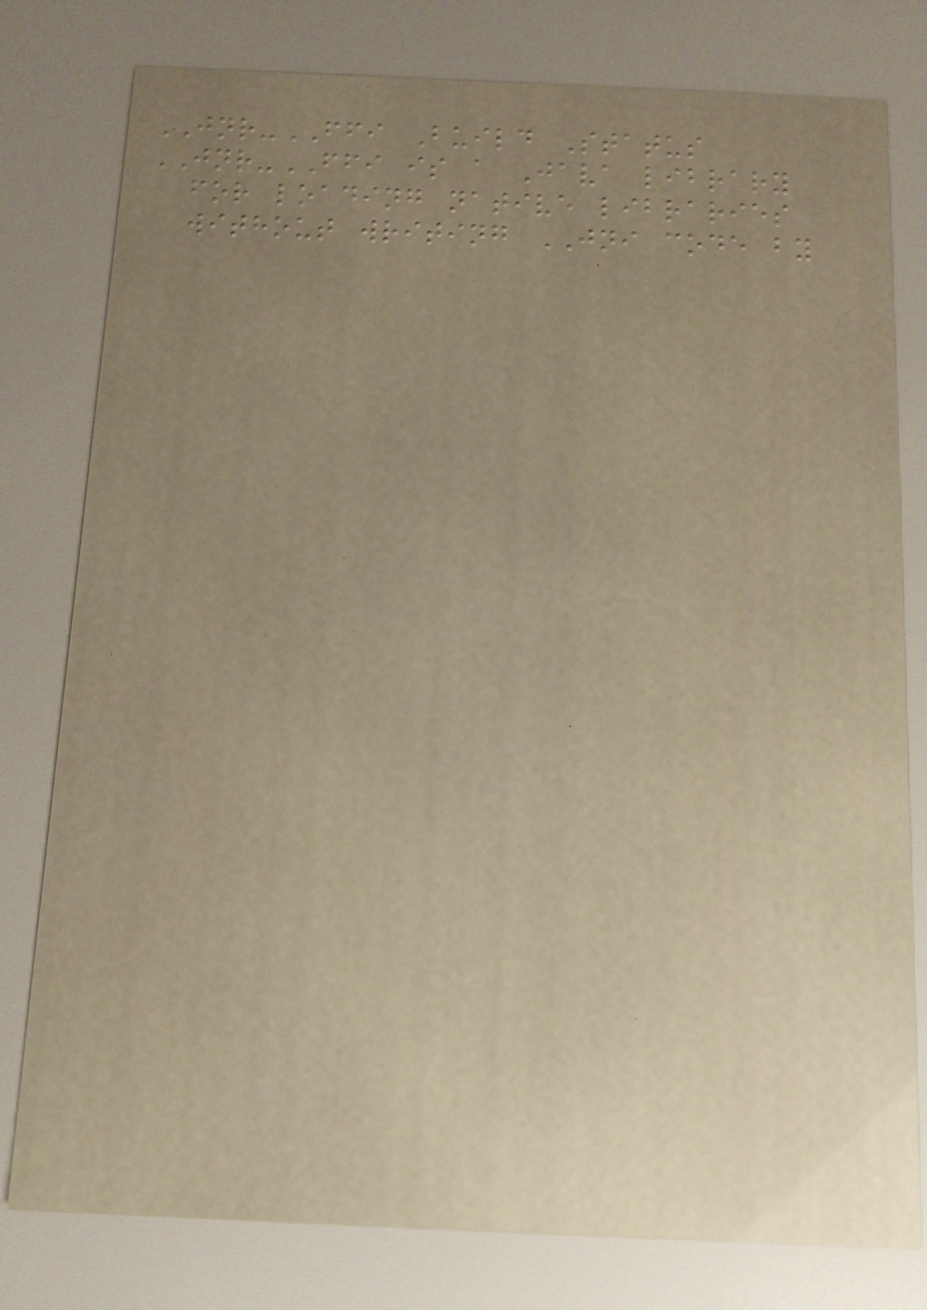JNR-FFI Build Status
JNR-FFI is a Java library
for loading native libraries
without writing JNI code by
